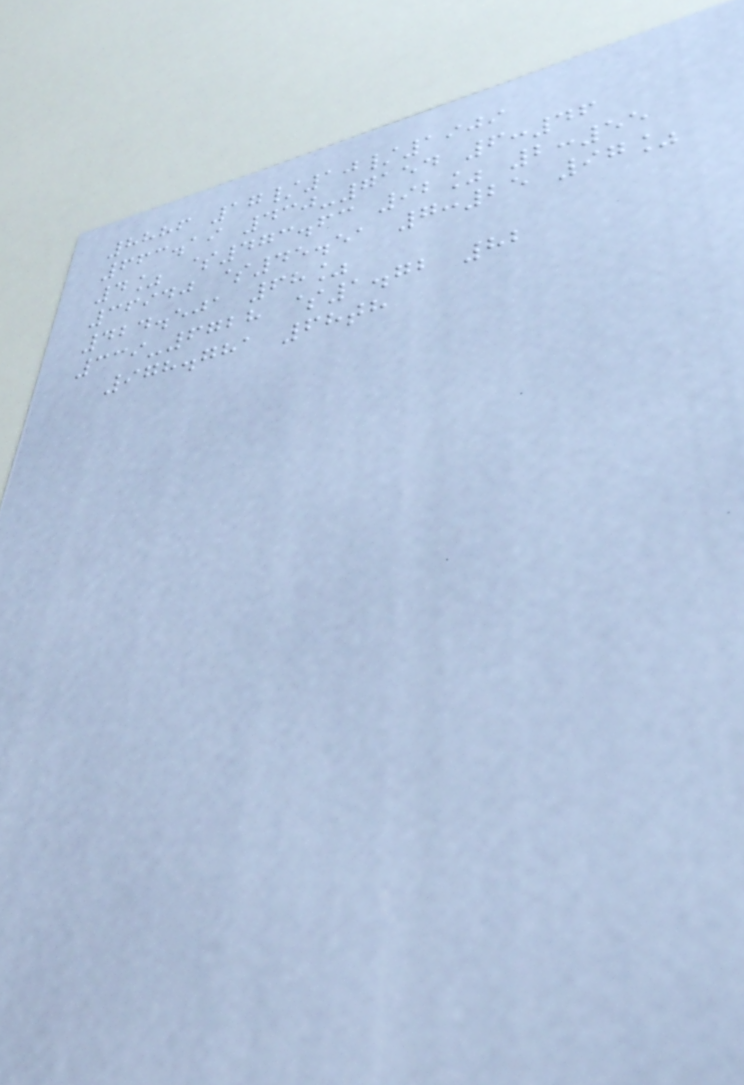8886 17/10/1909
663.19 430-7154 6:46
4% $473.63 92% 2:55
36940 $45.51 7:25 97%
424.501 68%
339-6728 $1.72 82
978.781 68th
